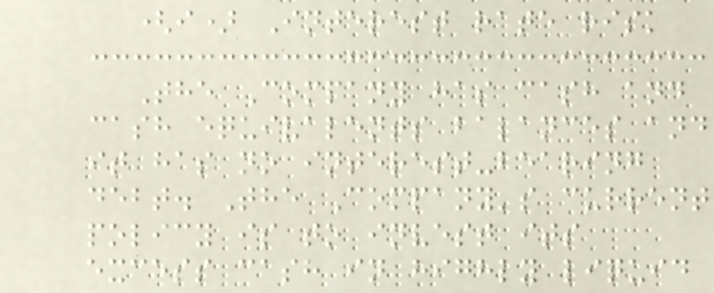(i) Interest rate risk
The Company has cash and
cash equivalents balances and
it has no interest-bearing
debt. The Company's current
policy is to invest its
excess cash in highly liquid
